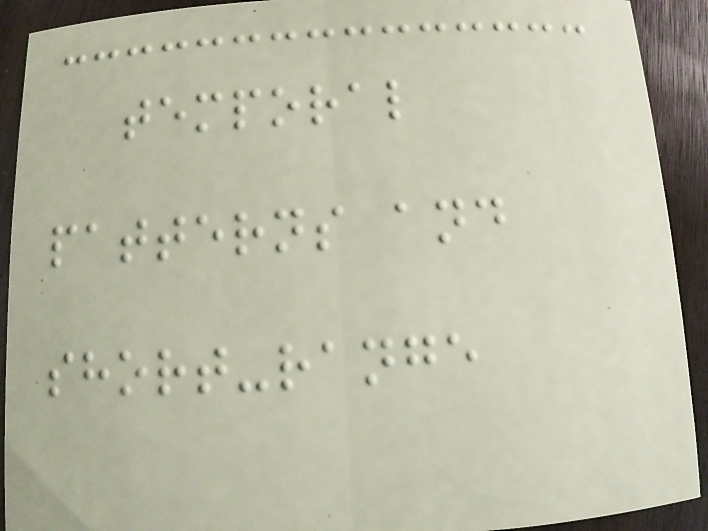temporal
patterns and
short-range
